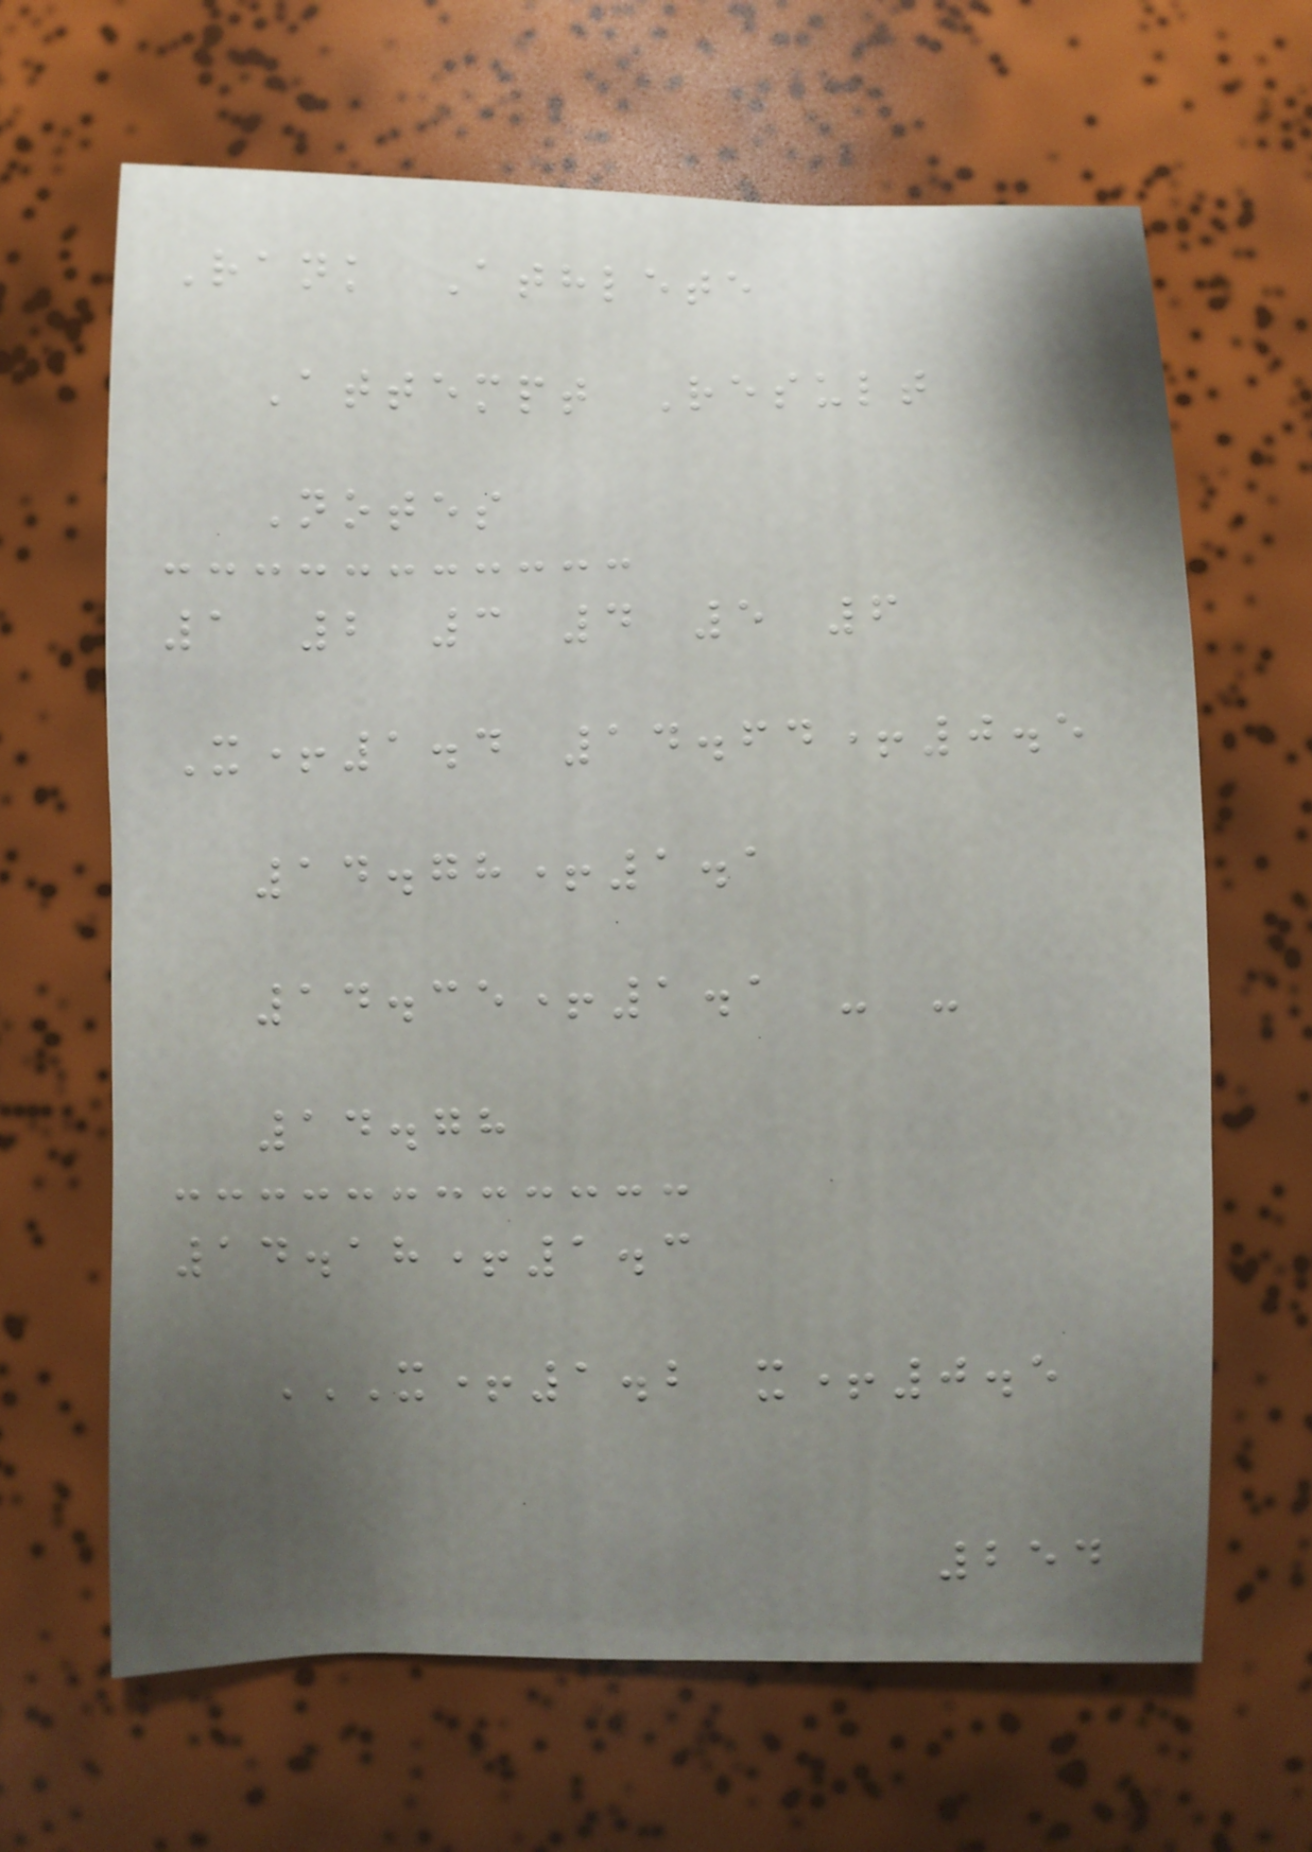Rank Athlete
Attempt Result
Notes
1 2 3 4 5 6
X+1.4 14.64+0.5
14.78+1.1
14.35+1.1 - -
14.78
14.18+1.3
X+1.2 X+0.5
254
